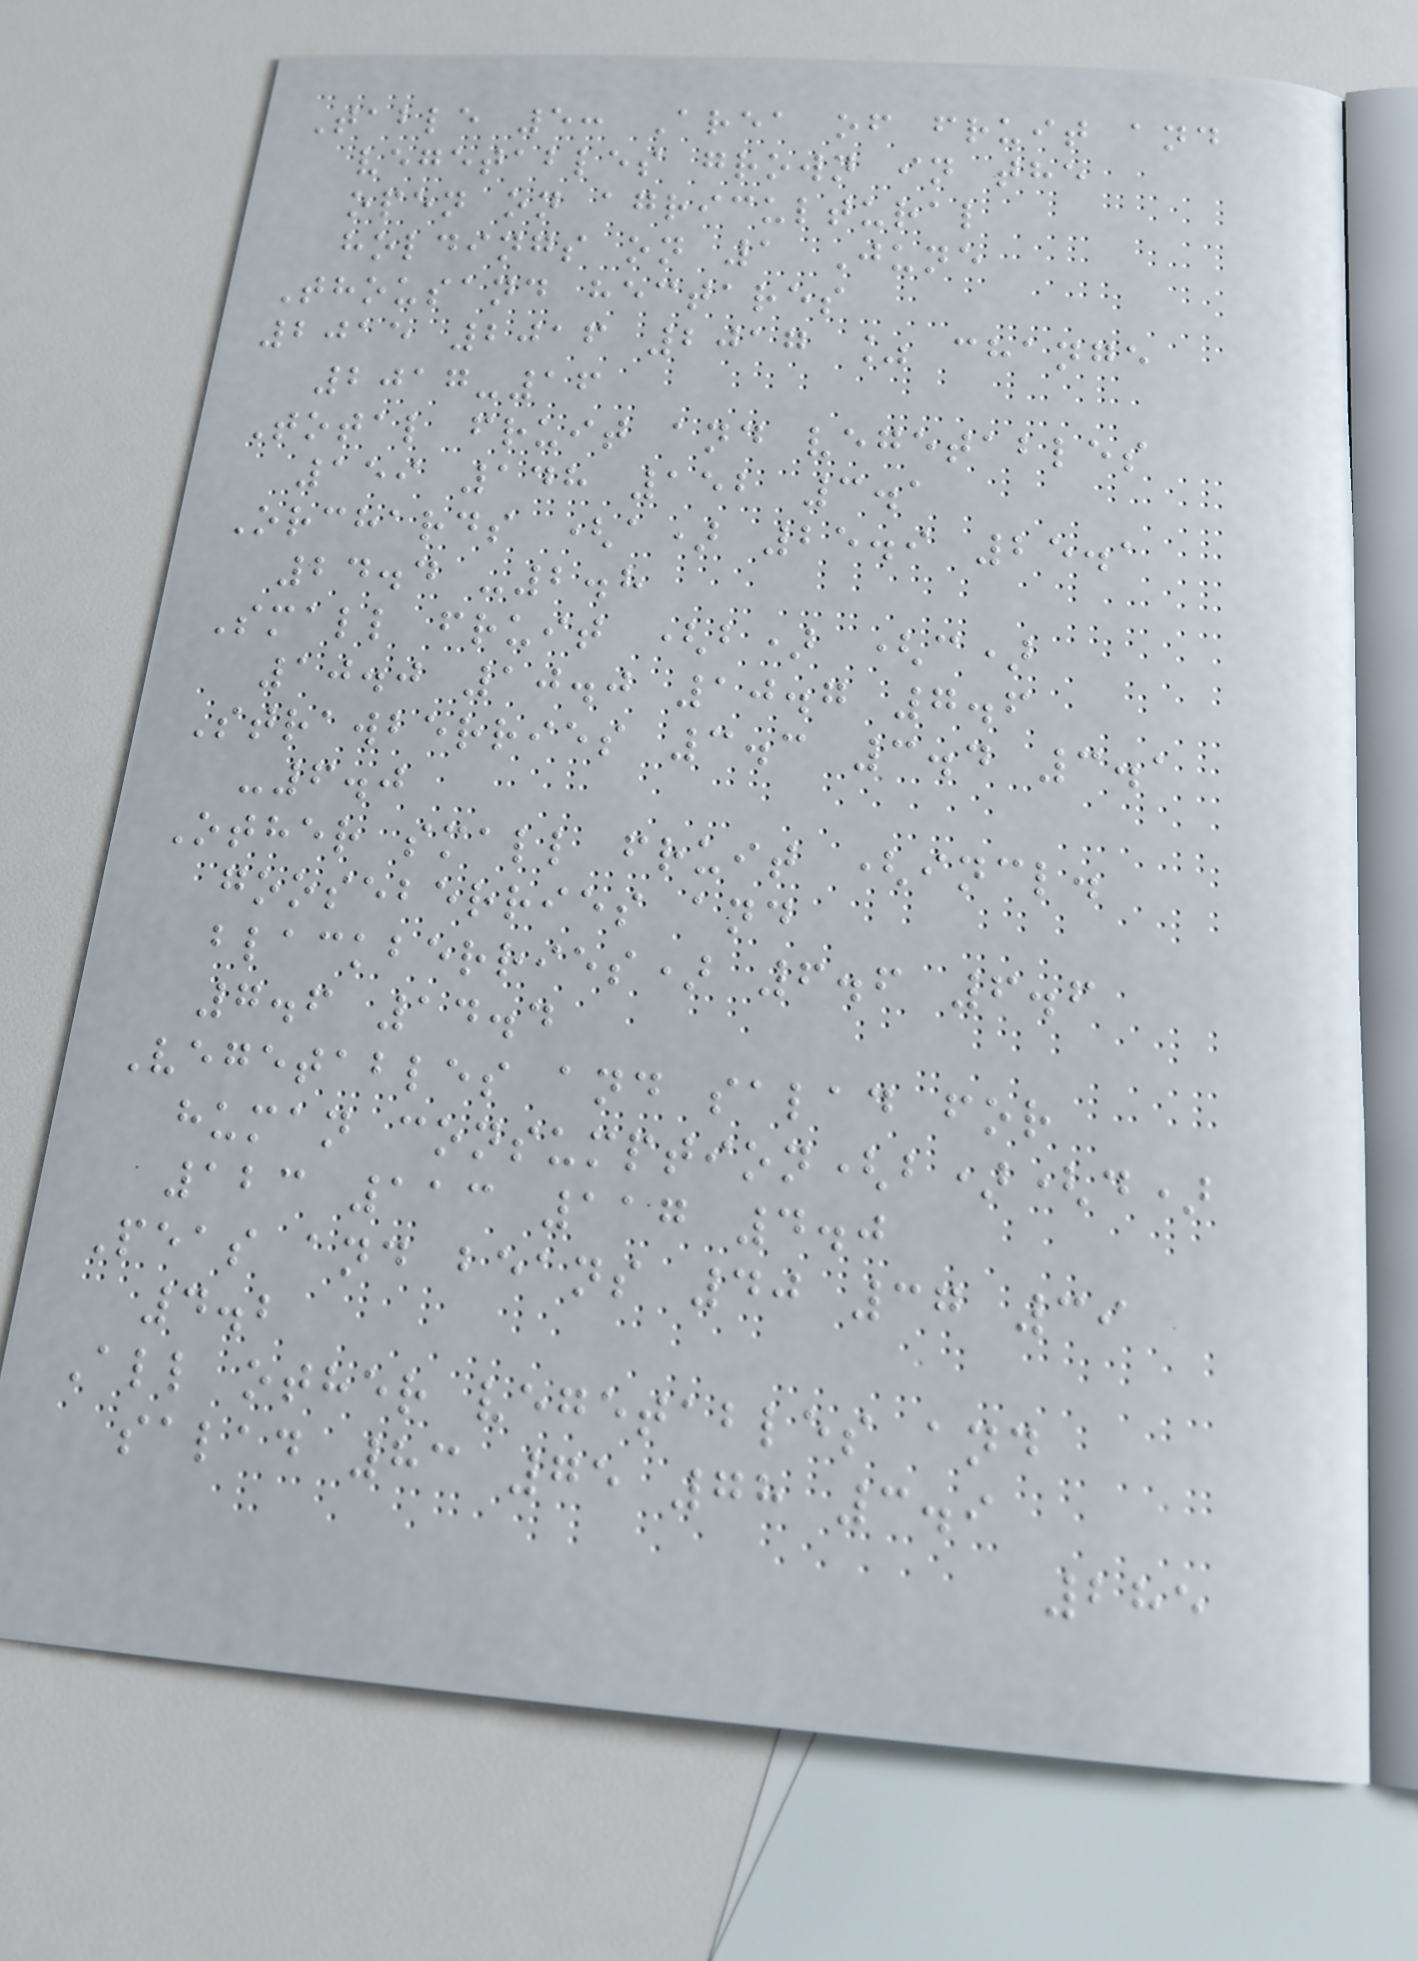Table 5: Area of fruit and
vegetables grown in the
open on agricultural
holdings on 1 June
Thousand hectares
2015 2016 2017 % change
2017-16
Total fruit and vegetables
159 148 152 3.1
Orchards (a) 25.9 25.1
24.4 -2.8
Small fruit (b) (c)
10.0 10.0 10.7 7.6
Strawberries 3.3 3.4 3.1
-6.0
Other small fruit (incl.
gooseberries and
blackberries) 6.6 6.6
7.6 14.4
Vegetables and salad for
human consumption(b)(d)
123 113 117 4.0
Peas and beans 40 37 39
4.2
All other vegetables and
salad 83 75 78 3.9
285
